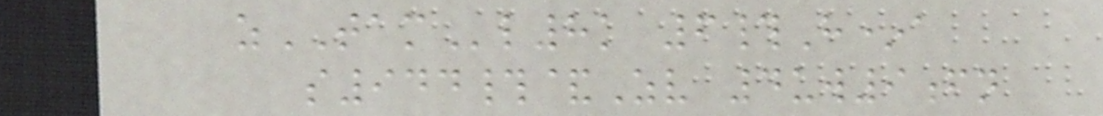zTAMl8k 6#H*a
s944#&Zv 4uw9fn
